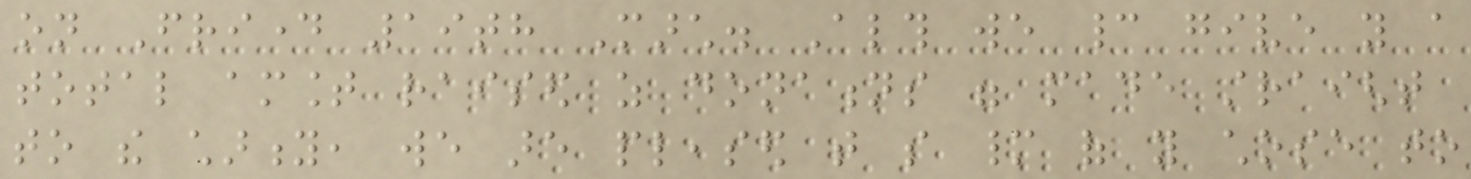on Friday 19th March. Although we cannot give you a
total amount raised as donations were made straight
to the charity, we are pleased that so many of you chose to
